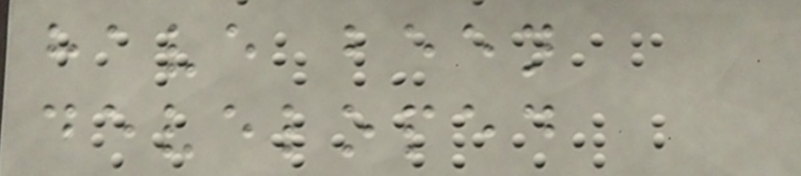have been
developed
